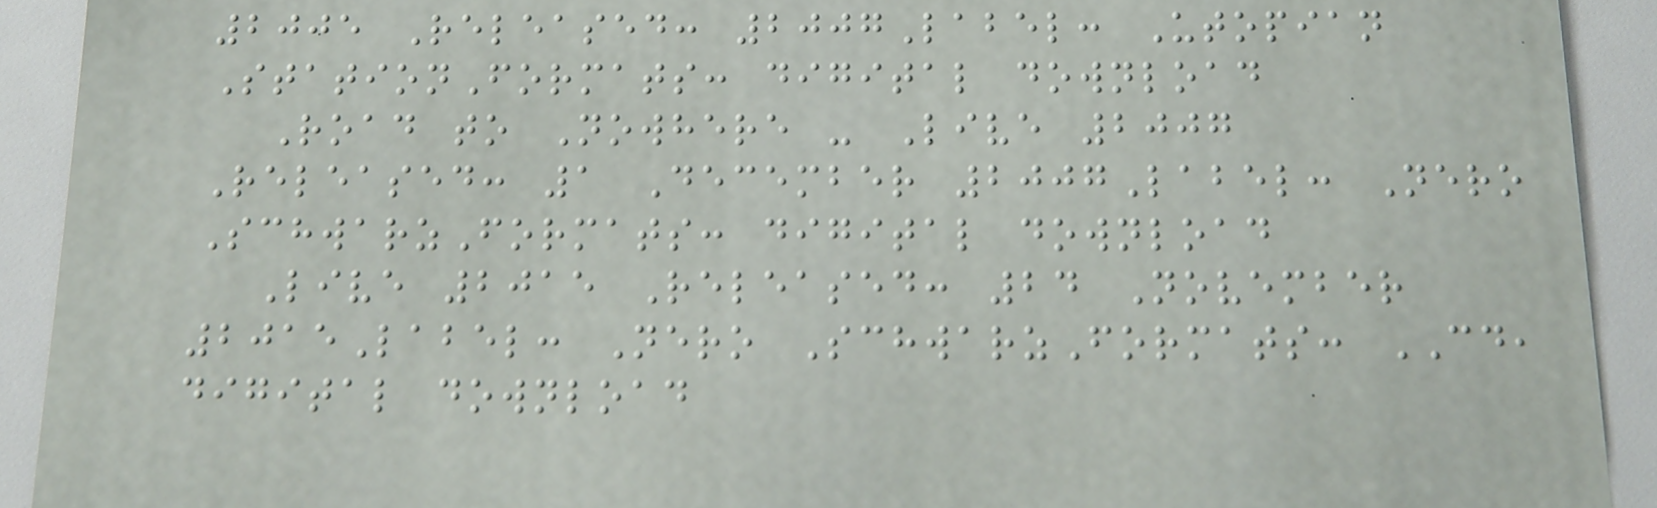2005 Released: 2007Label: Utopian
StationFormats: digital download
Road to Nowhere - Live 2007
Released: 1 December 2007Label: Nero
SchwarzFormats: digital download
Live 2015 Released: 24 November
2015Label: Nero SchwarzFormats: CD,
digital download
